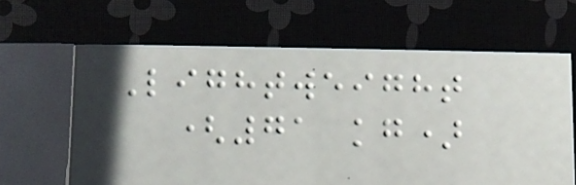Lightweight
(71 kg)
